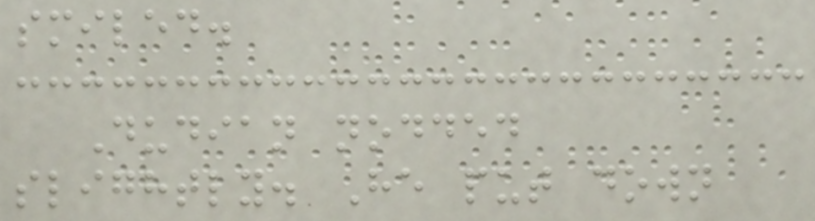smiled.
Dudian nodded
slightly. He put down
